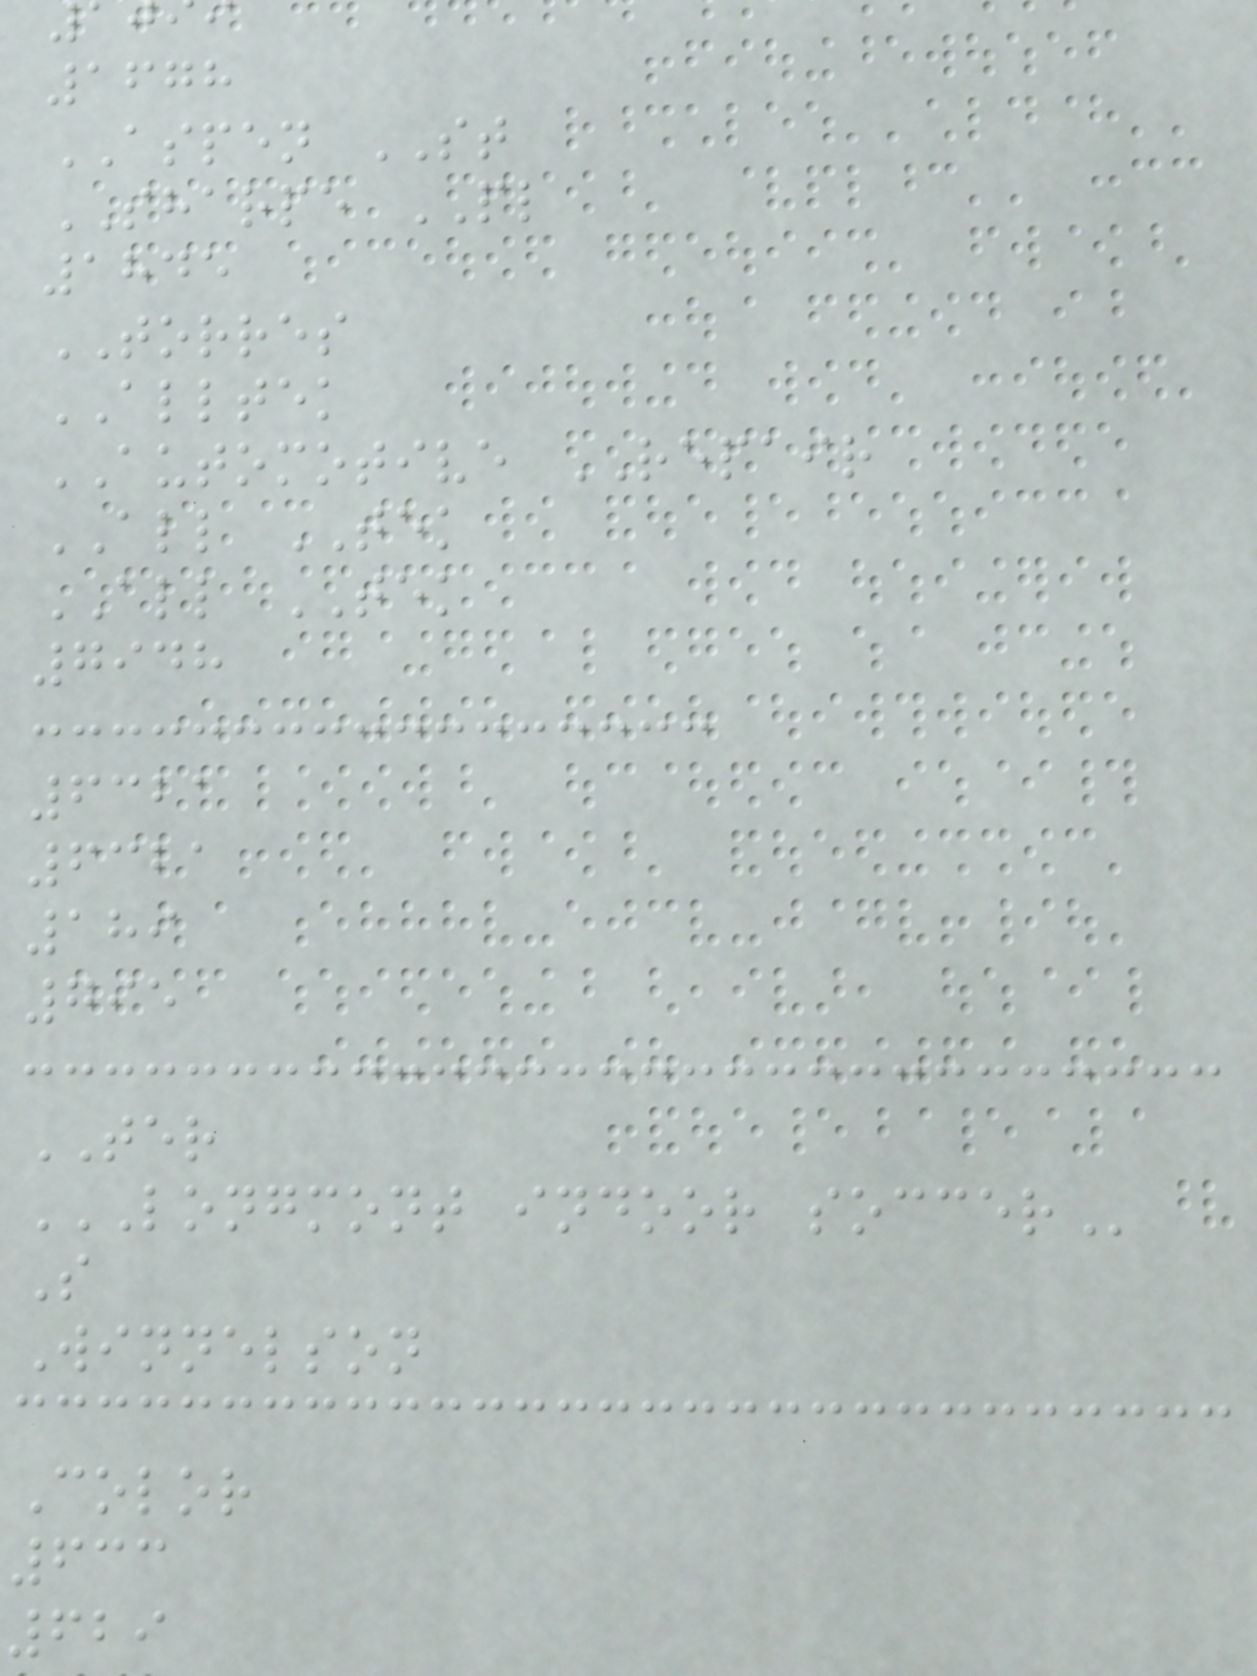1678
ASPEN ST
SHARPE PL
1845
TORRES
ALLTEK
AUTOMOTIVE REPAIR
ALL TEK
ALL TEK
7948
6321
6321
189
795
TER
LONGMONT INDOOR SOCCER
S
Winnelson
Color
633
629
